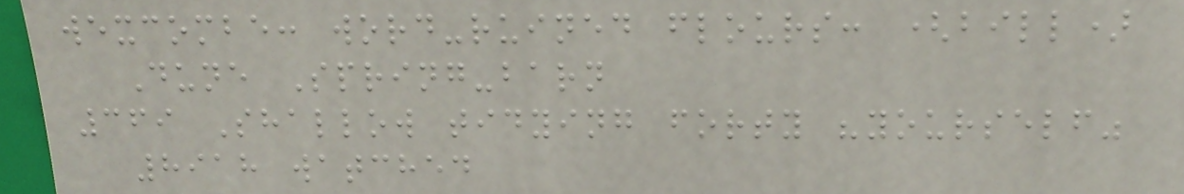wexcombe: word-ruined flours: (bill)
Dune Spring-barn
369 Shallow tidying forty "yourself"
8918 watched
